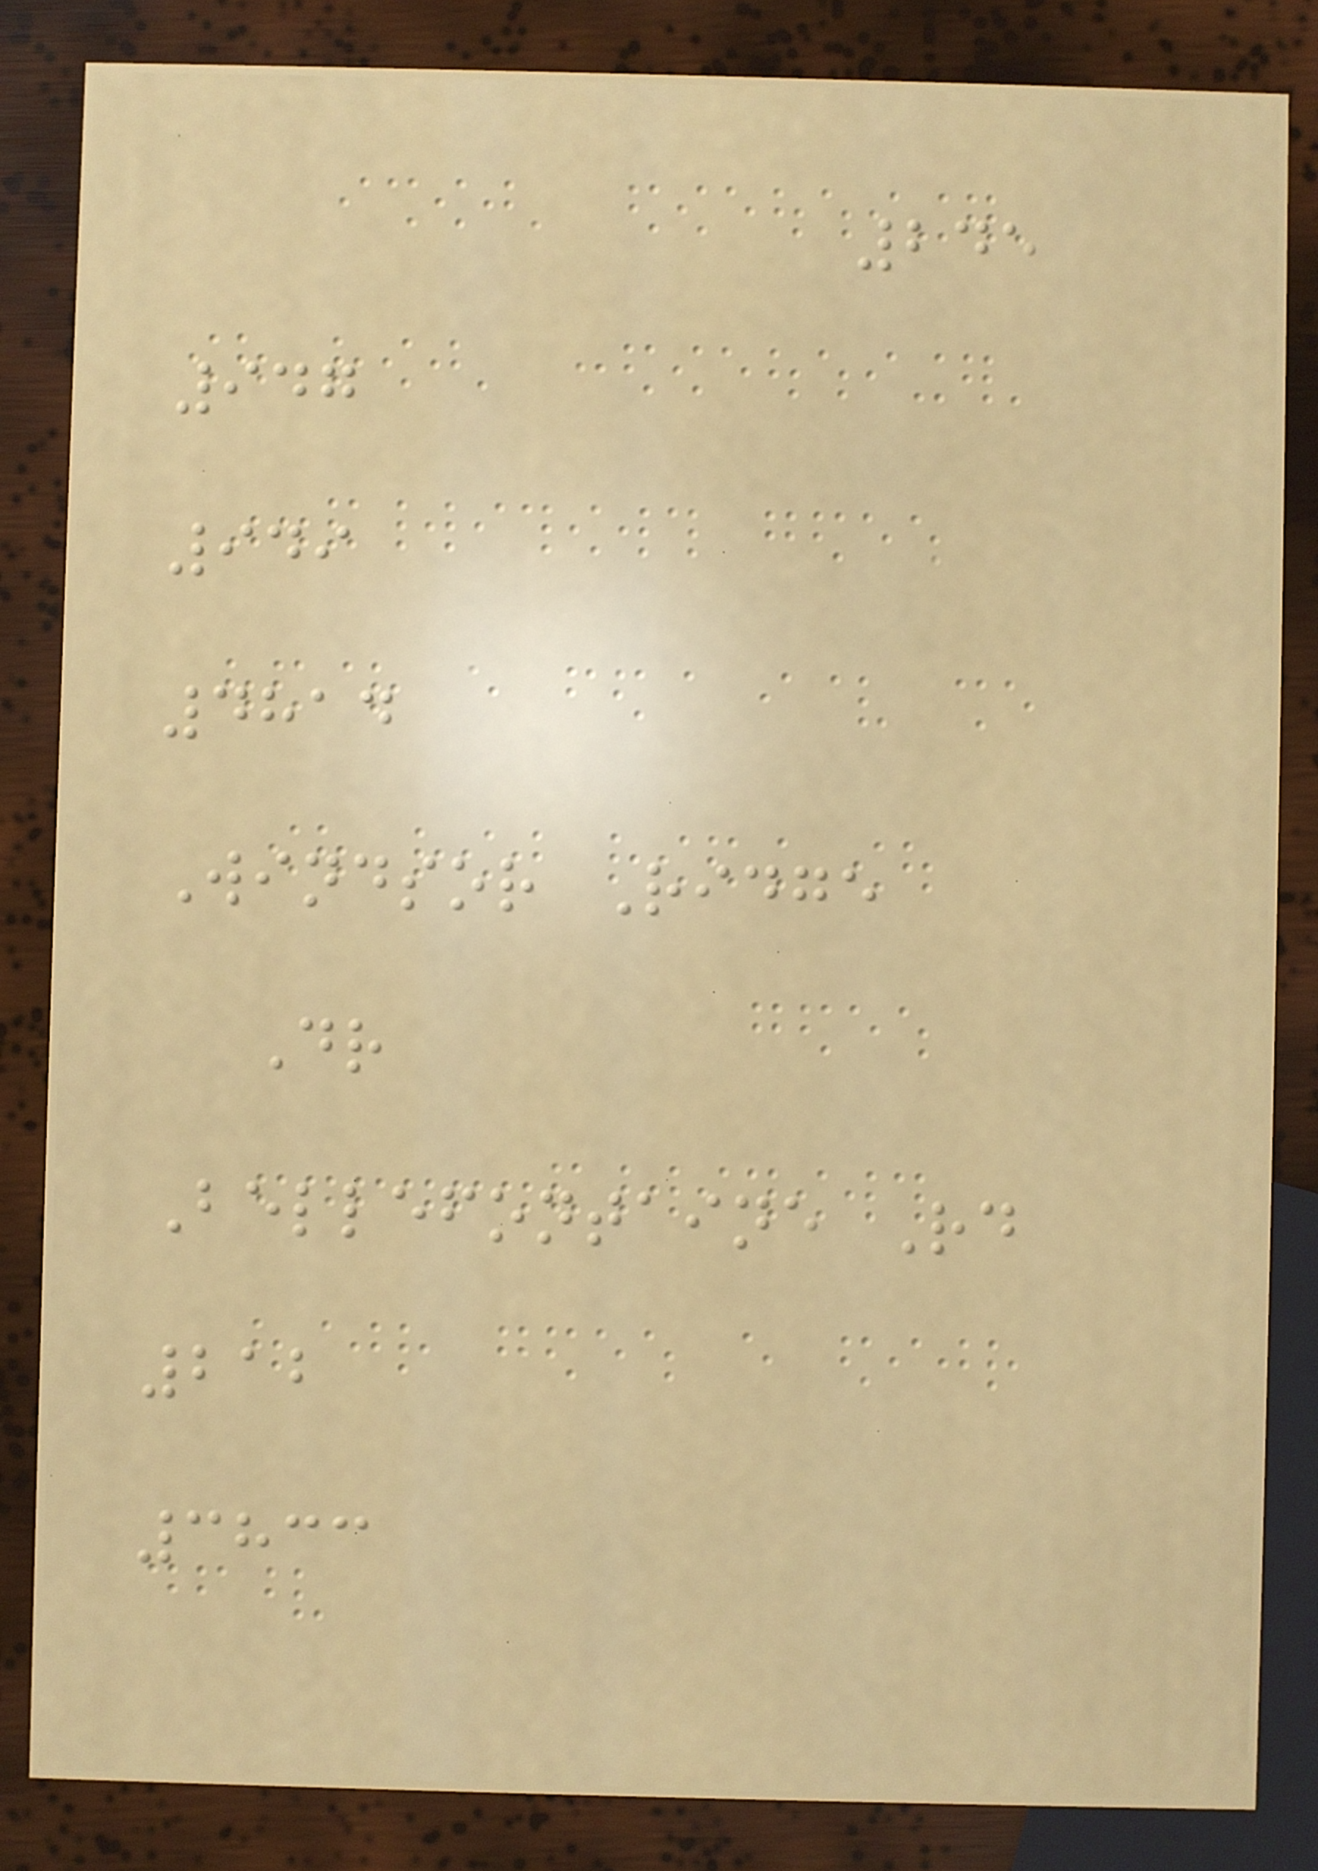245
947
949
4814
Windsor Ridge
Dr
Bellefontaine Rd
212
3833
